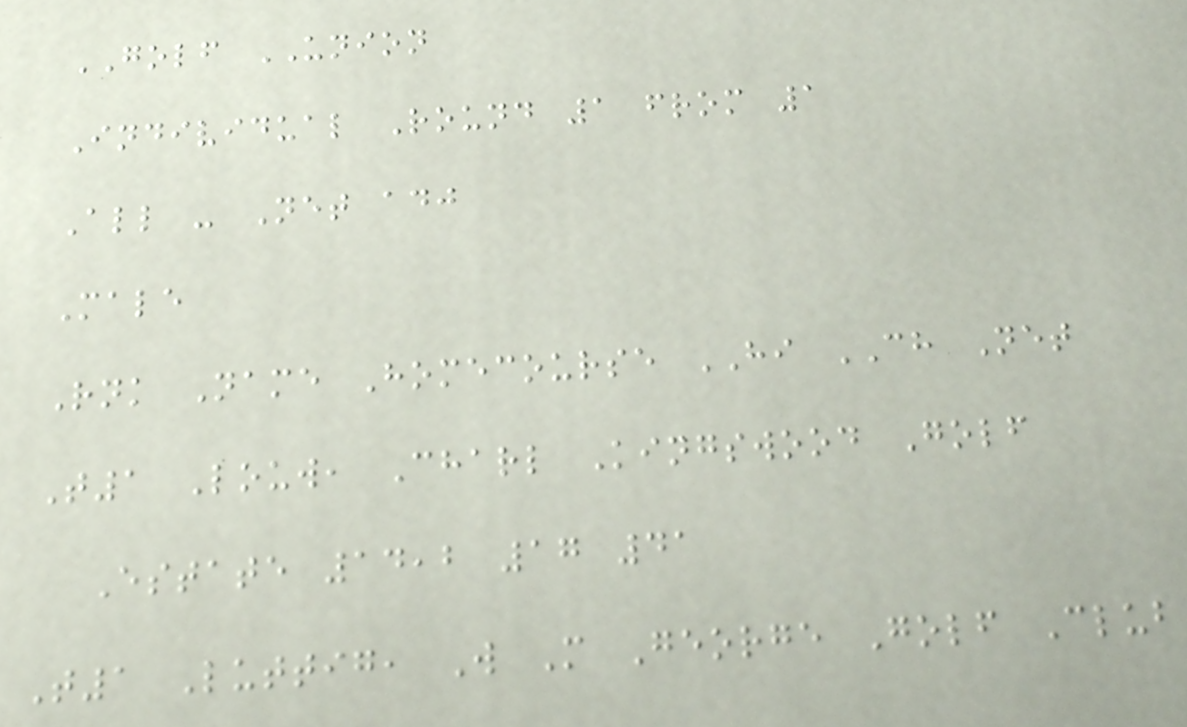GOLF UNION
Individual Round 1 from 1
All - Net adj
Male
Rnk Name Homecourse HI CH Net
T1 Louw, Charl Kingswood Golf
Estate 14,2 17 41
T1 Luttig, W M George Golf Club
